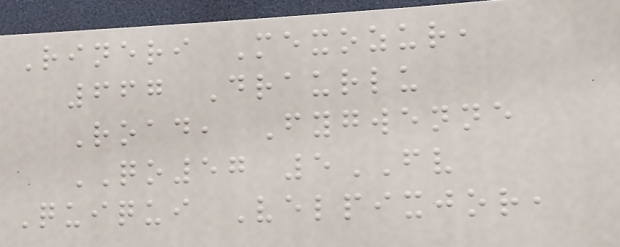Rineri Mexozur,
667 Draurlu
Road, Fygwenne
QO57 5FV
Quiqui Velpixjor,
